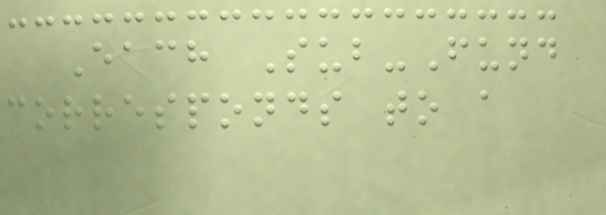Each Sub-Fund
corresponds to a
